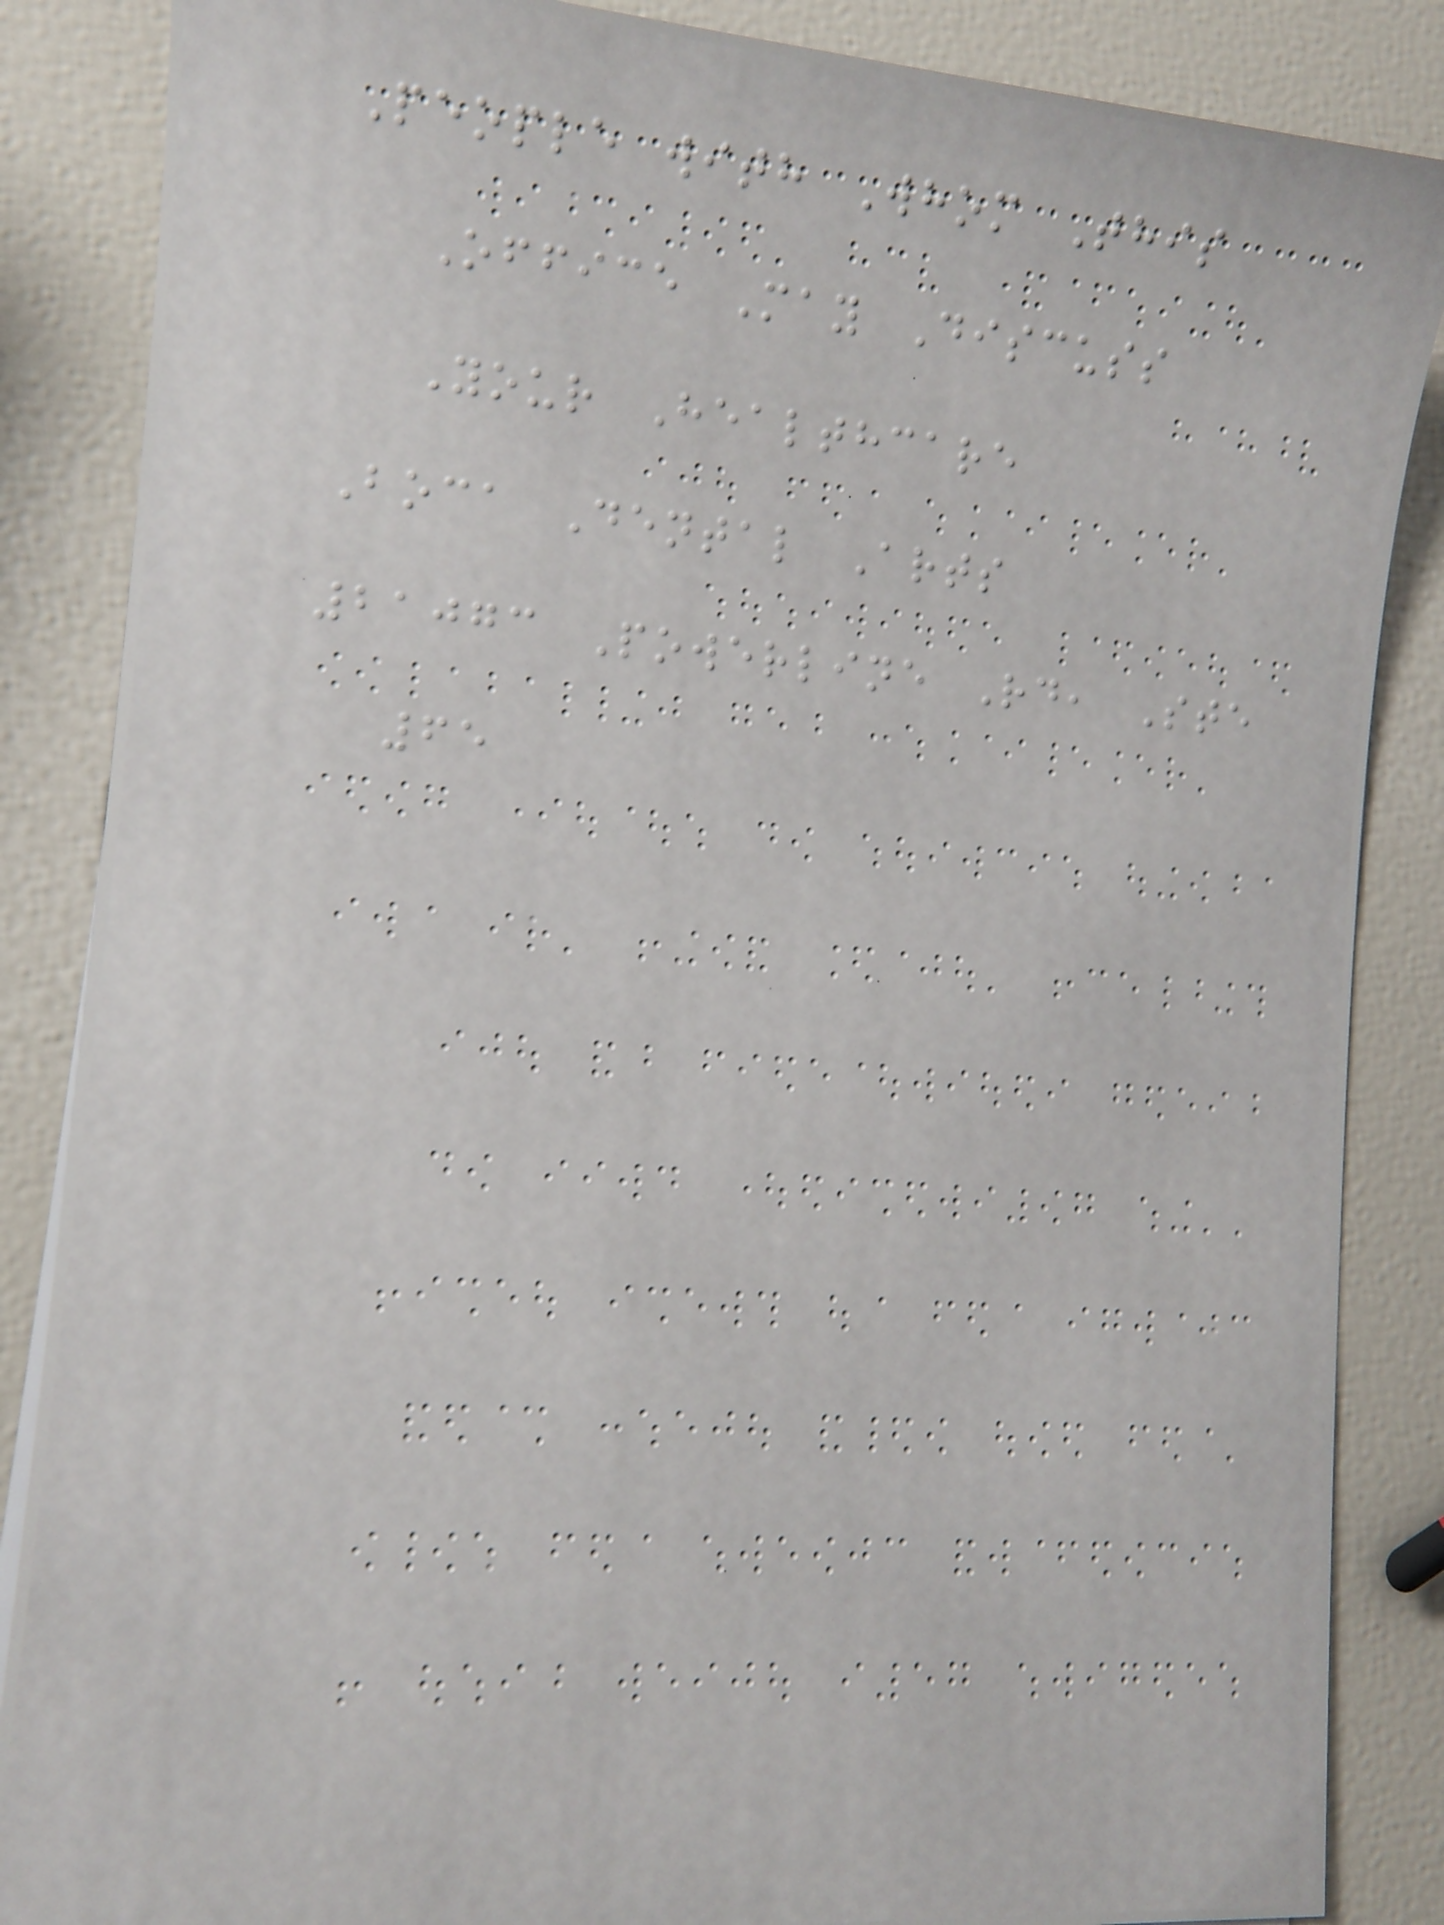People with Whom This
Office May Discuss
Your Healthcare
Boca Dental Arts
21073 Powerline Rd, Ste
65
